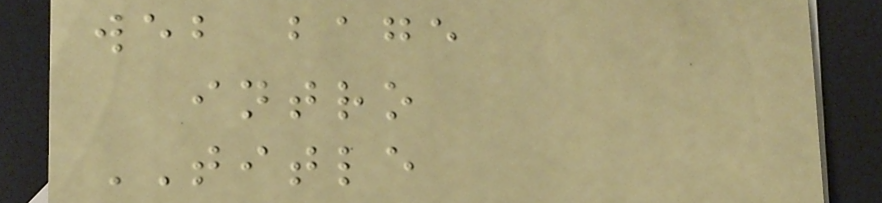web bage
intro
TITLE
